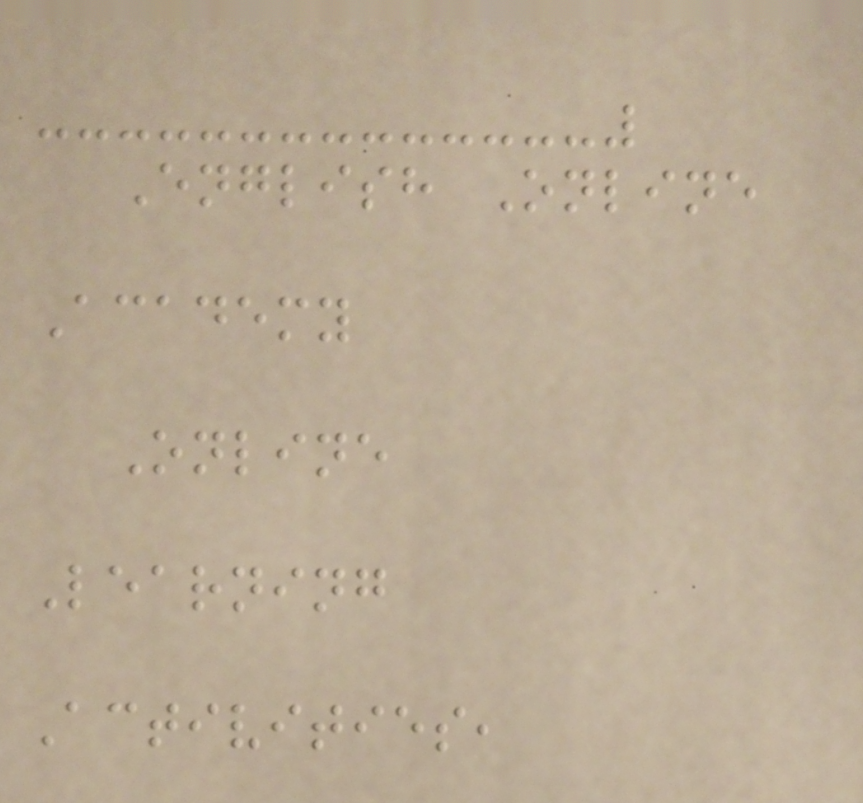English Online
Academy
Online
Learning
Activities,
